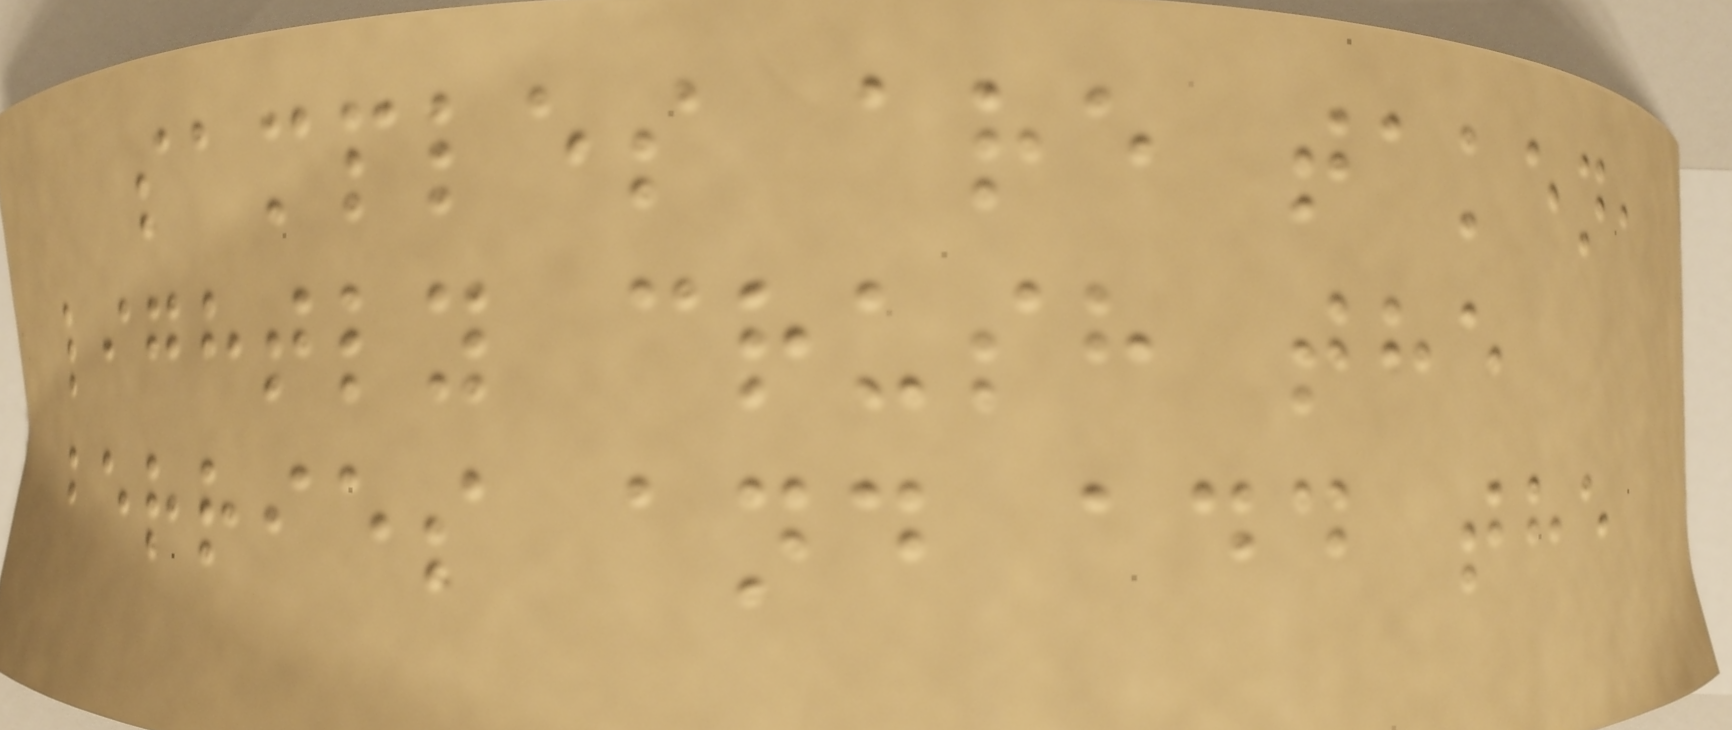samples are taken,
lightly crush the
berries and add the
